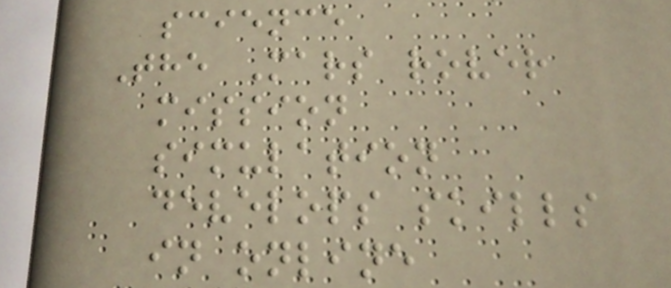science
The Mars rover
mission
simulation
develops skills
in online
